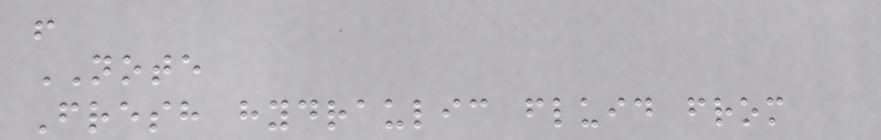!
NOTE
Fresh hydraulic fluid from
